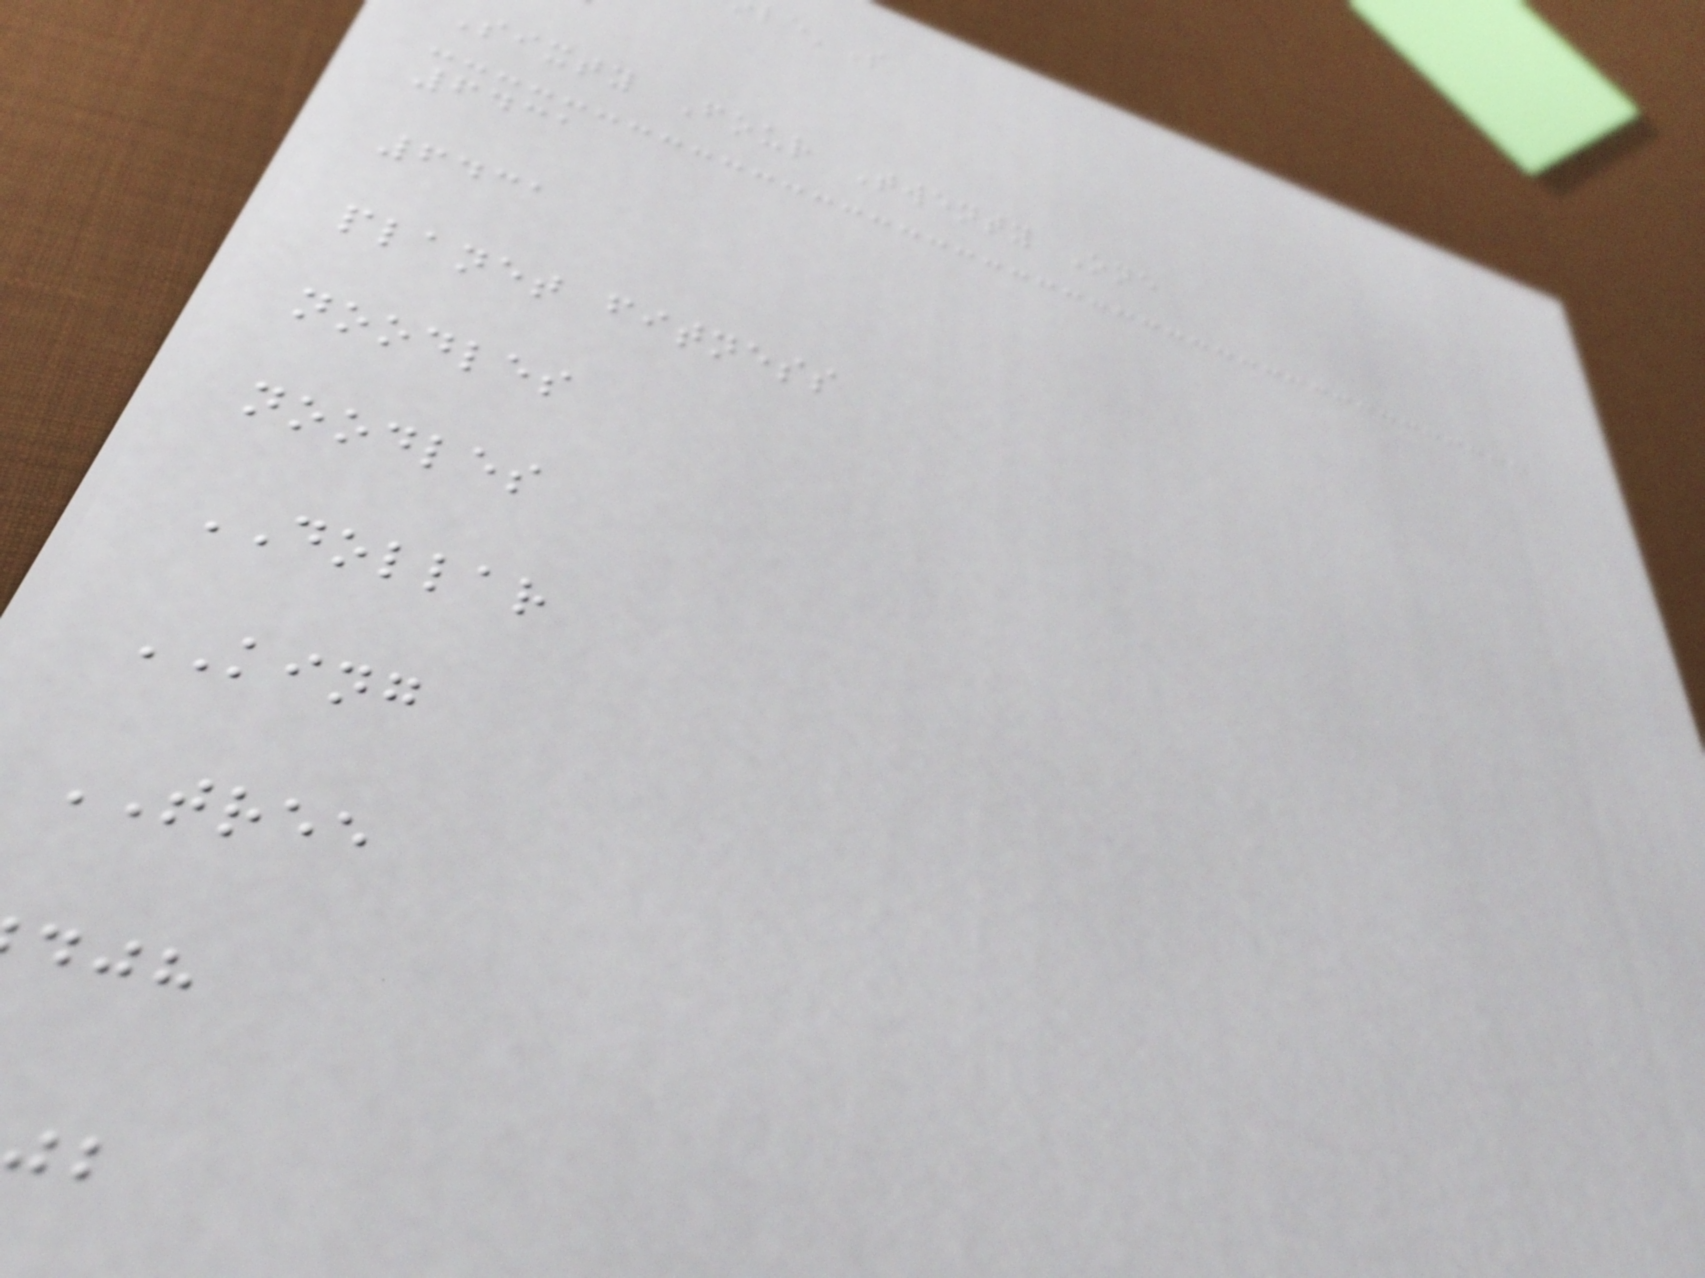Sixty Four Twenty One
6431
6431
planet fitness
noodles
noodles
DOLLAR
KING
TREE
